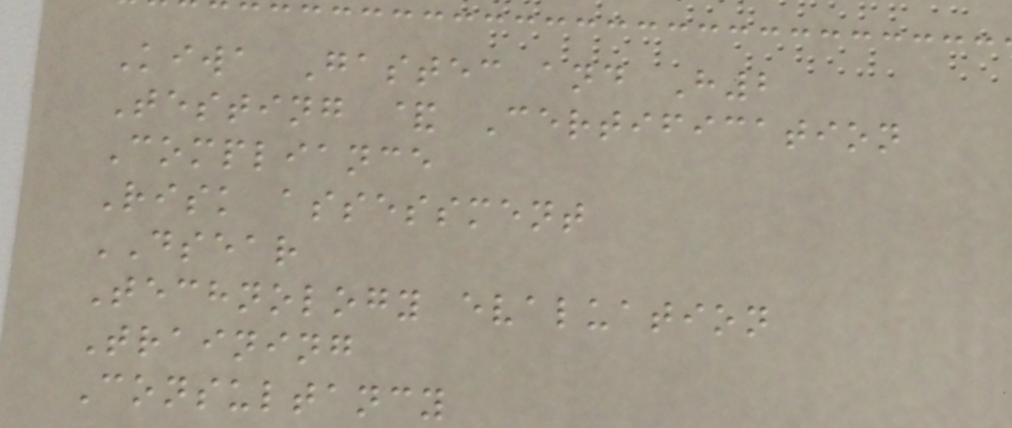Kiwa Gastec and H2
Testing & Certification
Compliance
Risk assessment
DSEAR
Technology evaluation
Training
Consultancy
